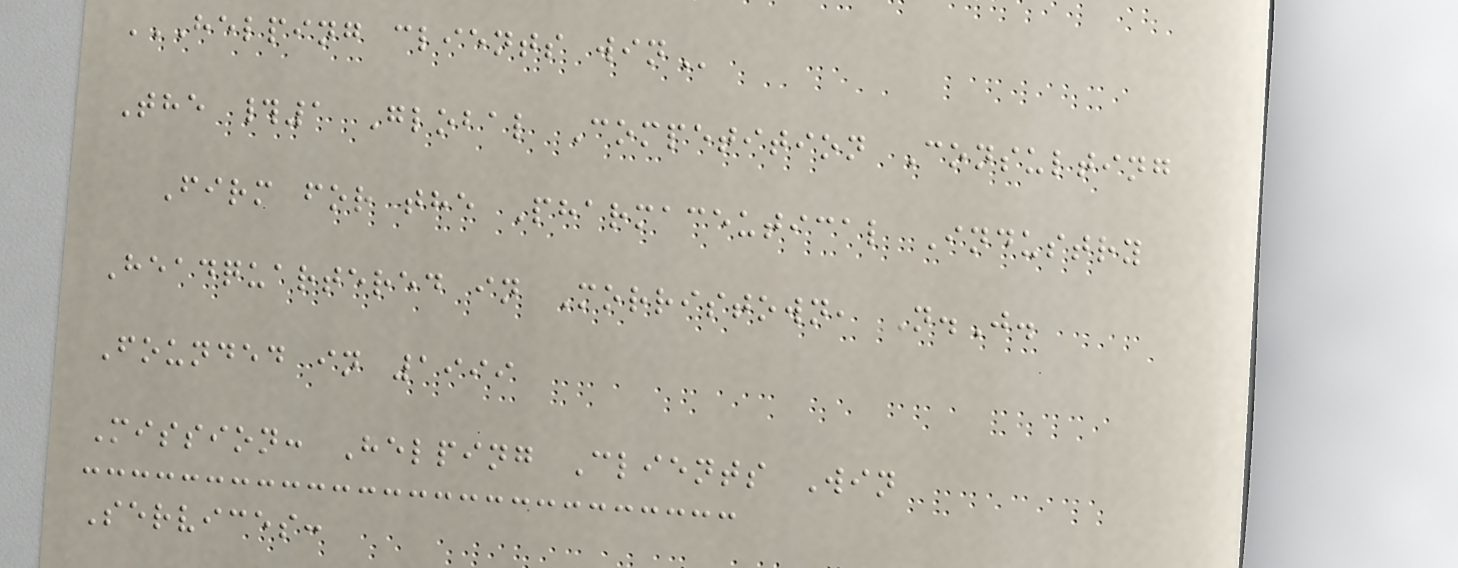HELPING CLIENTS WIN
The #1 Global Competition Consulting
Firm for the Pharmaceutical Industry
Headquartered in Morristown, N.J.
Founded in 1999
Mission: Helping Clients Win
Services:
